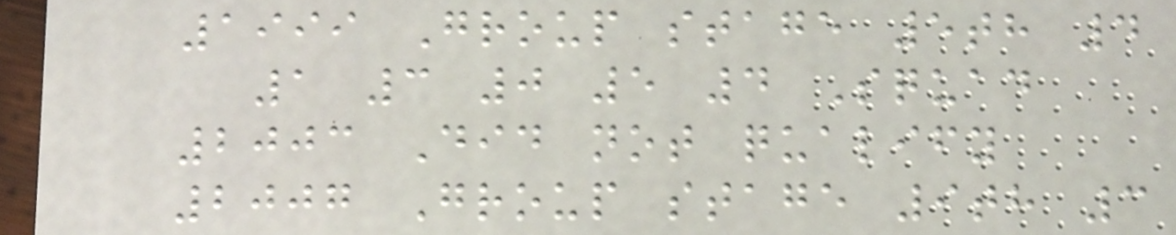1999 Group stage 5th 4
1 3 0 5 4 Squad
2003 Did not qualify
2007 Group stage 9th 3
